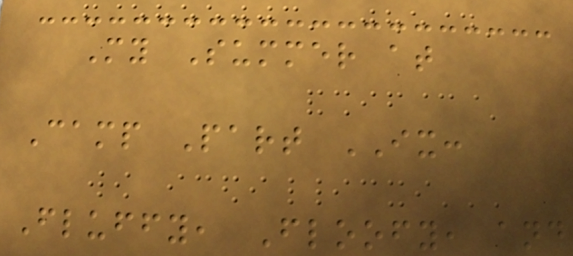My Summer at
Camp Part IX:
Fluffy, Floofy, and
